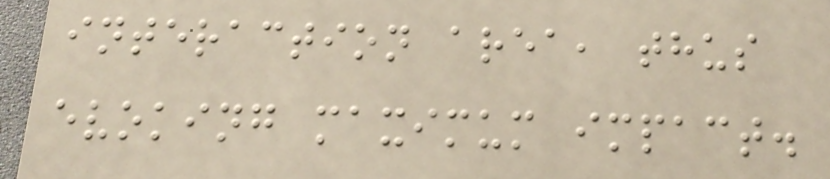interaction area, thus
evoking maximum impact.
